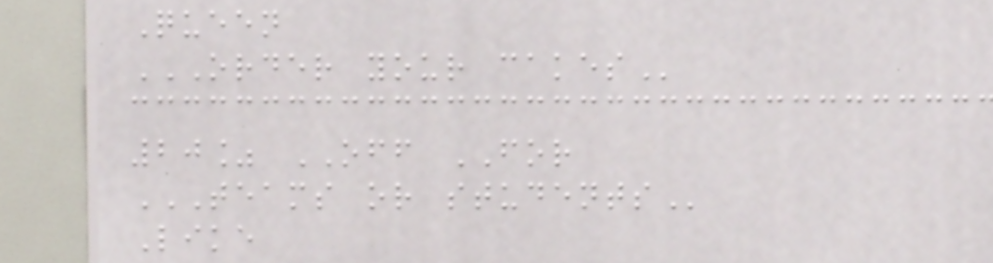Queen
ORDER YOUR CAKES
20% OFF FOR
TEAMS OR STUDENTS
Like
